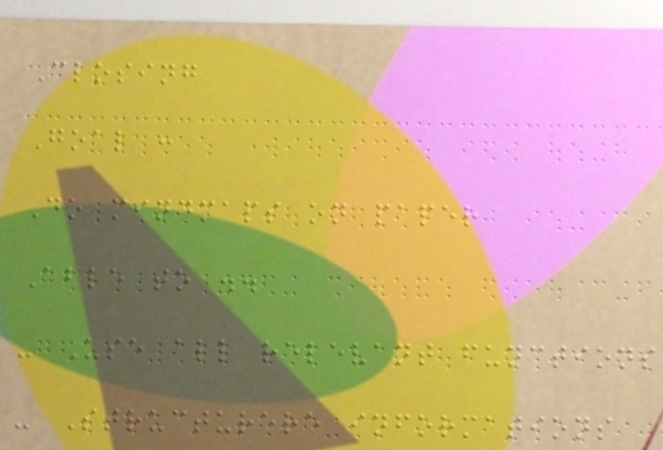Closing
Goal :
Do mindmaps on paper
Able to ..
- Use all relevant functions
- Structurere informations
